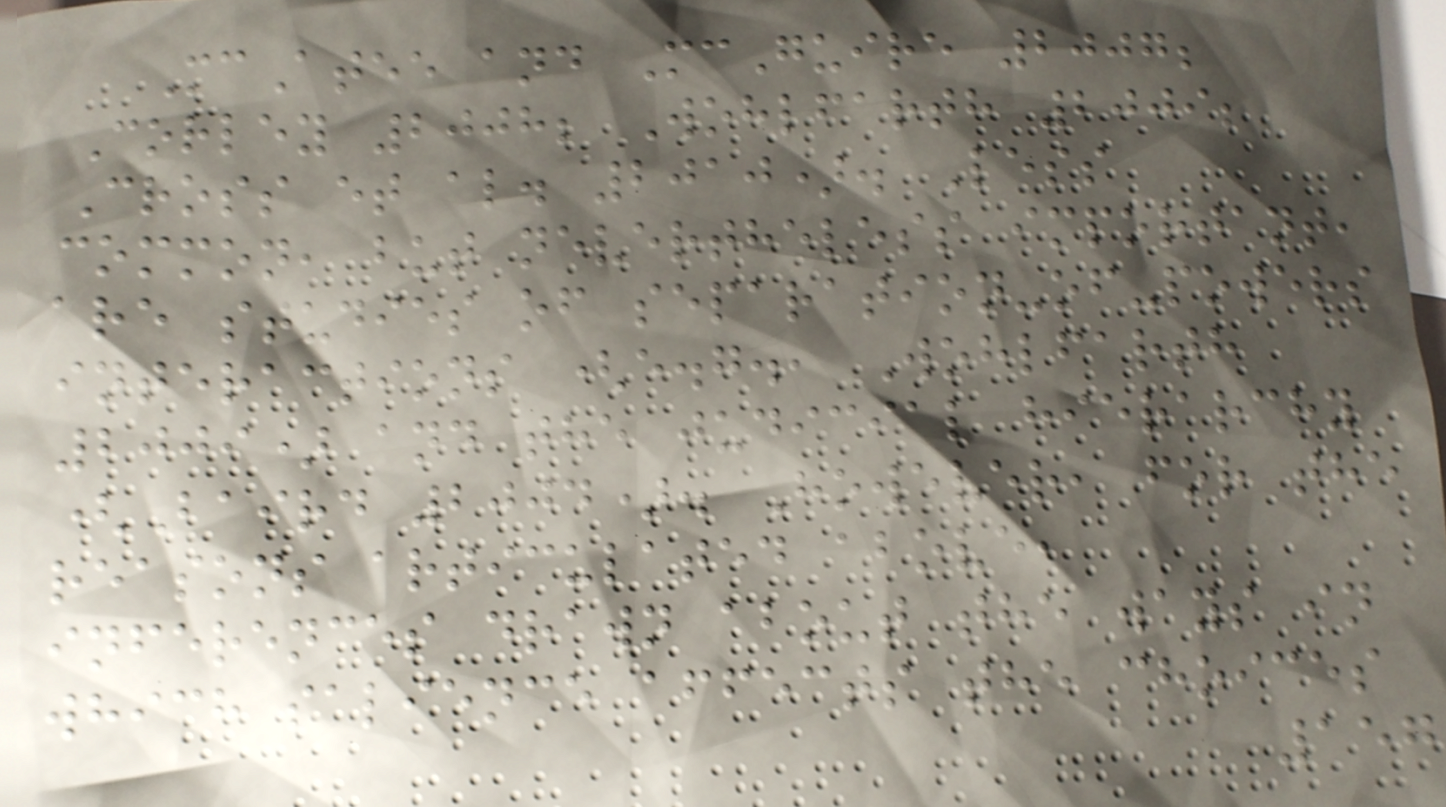McAtee and McGuire 2007;
Corley 2008; Wohlfarth 2009;
Cross et al. 2010). Less
common, but nevertheless important,
are studies of separation-of-powers
interactions (e.g., Wohlfarth
2009) and the judicial hierarchy
(Baird 2004). However, for the
reasons articulated above,
inferences drawn about the ways in
which salience affects the choices
157
